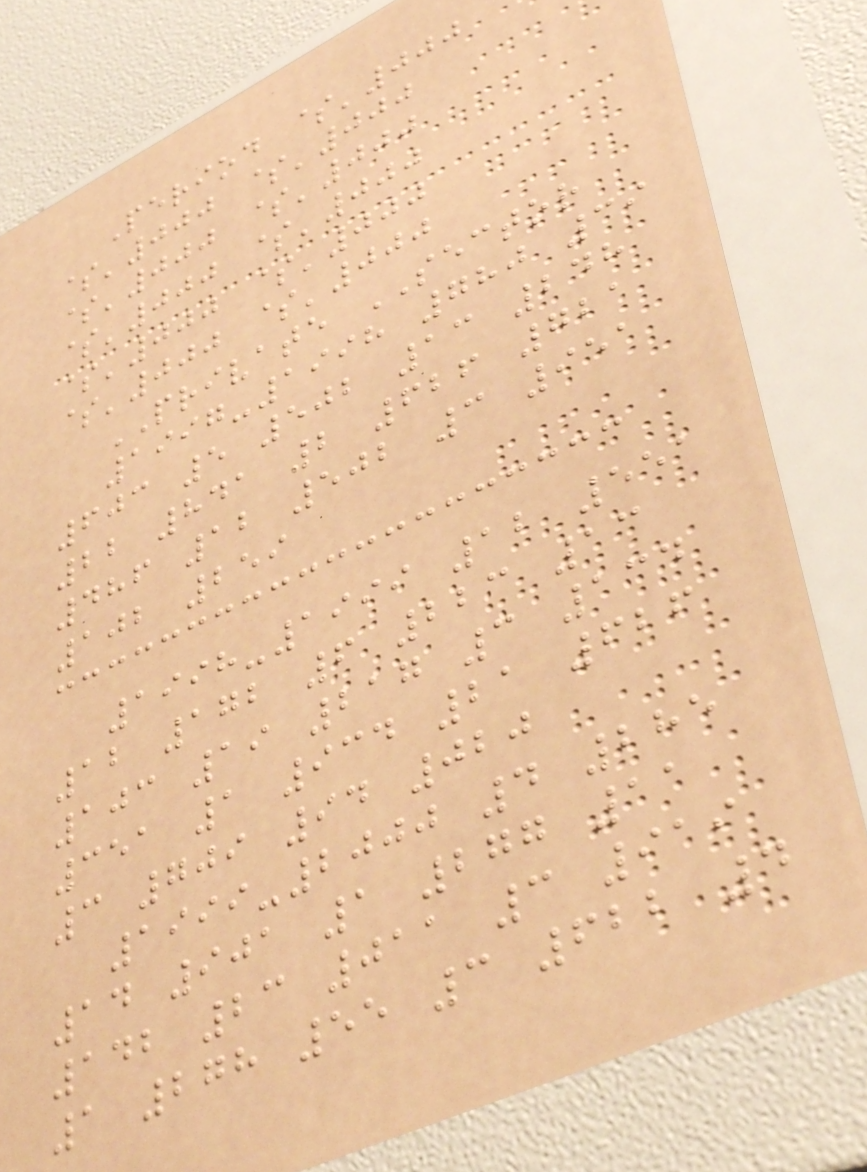Period $'000
$'000 $'000
$'000 $'000
$'000 $'000
$'000 $'000
$'000 $'000
PRIVATE SECTOR
1997-1998 780 39
603 5 502 13 248
22 841 2 626 721
486 12 502 3 951
102 259
1998-1999 12 551
12 172 6 223 13
103 19 217 3 134
351 1 934 21 626
3 709 94 020
1999-2000 4 285
14 901 1 277 11
142 23 011 3 919
1 278 55 3 622 4
